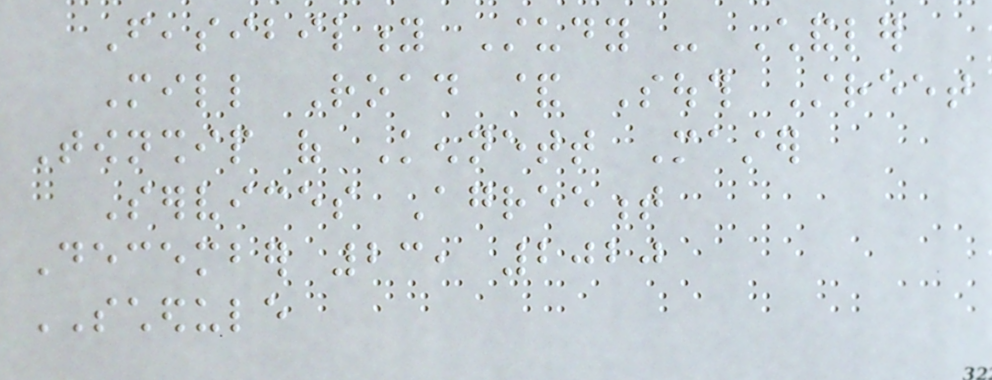Feasibility Study - Chandler
Mill Road & South Street
Township of Kennett Master
Services Agreement
December 23, 2020
SCHEDULE
